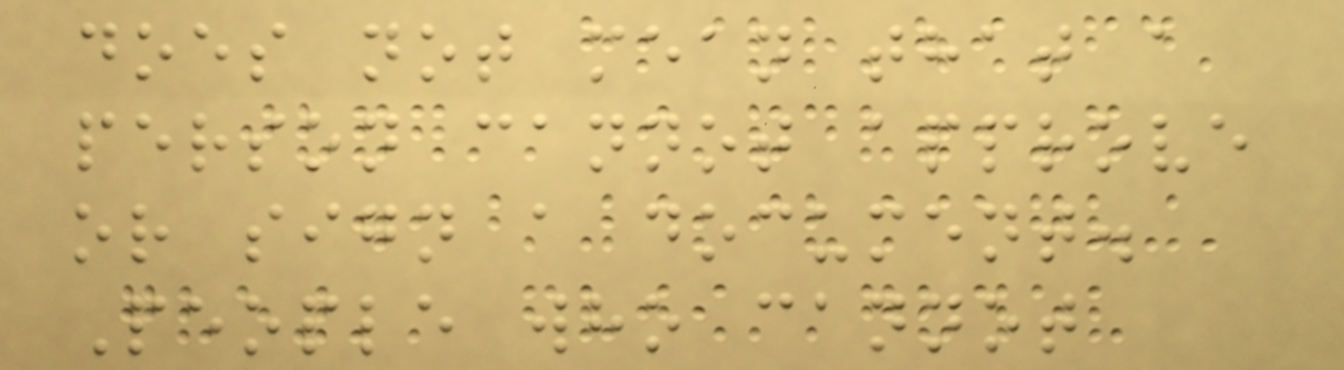does not mean that a
person cannot approve
or sign a document.
People who cannot
